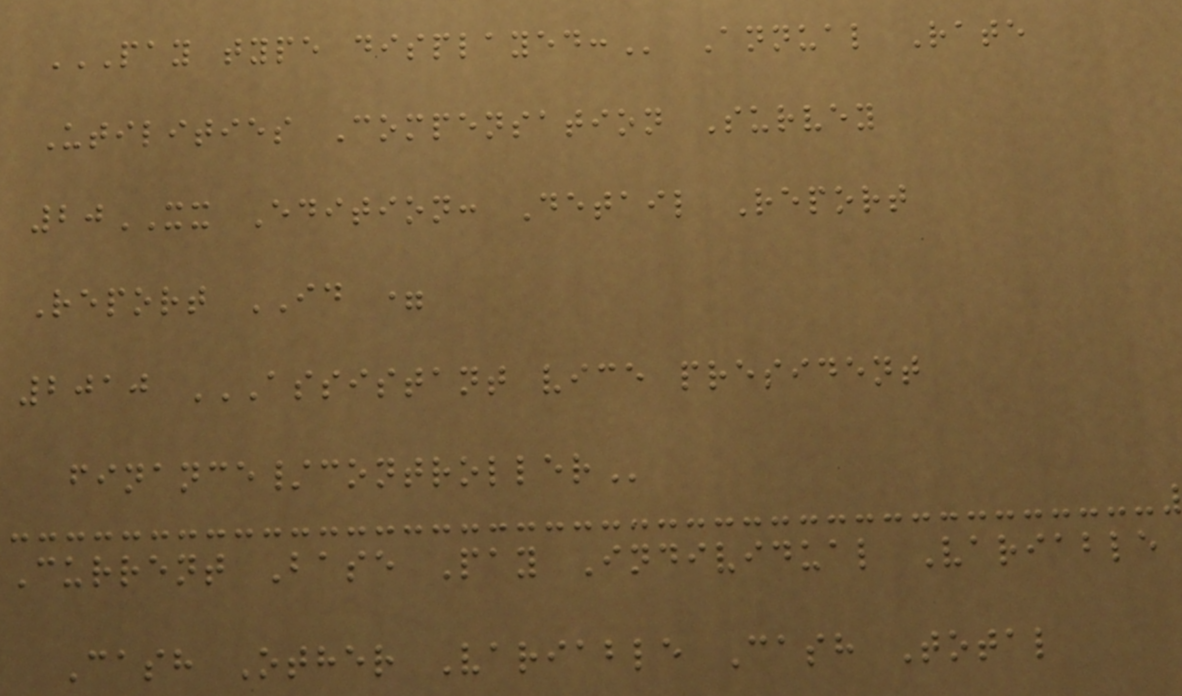PAY TYPE DISPLAYED: Annual Rate
Utilities Compensation Survey
20XX Edition: Detail Report
Report ID =
2010 ASSISTANT VICE PRESIDENT
FINANCE/CONTROLLER
Current Base Pay Individual Variable
Cash Other Variable Cash Total
